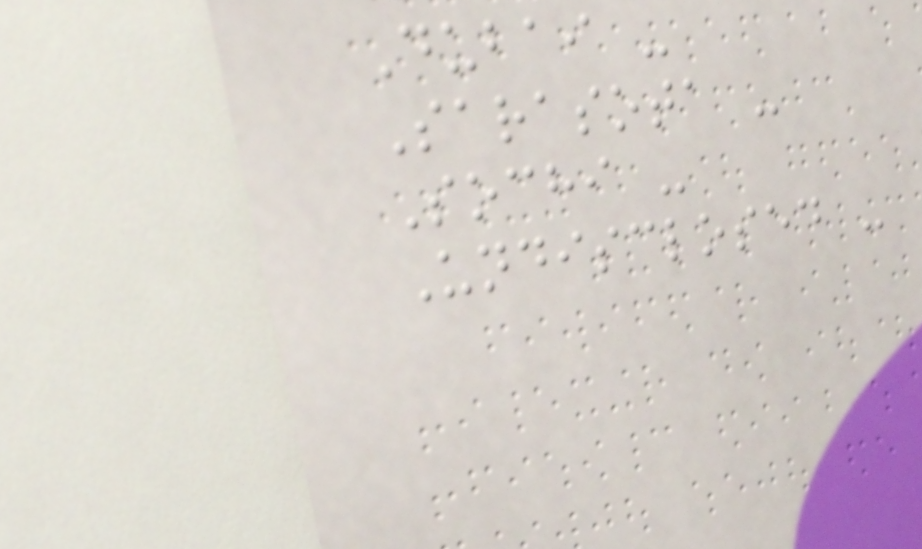Dubai -
Sarasota -
Sochi -
Undisclosed -
